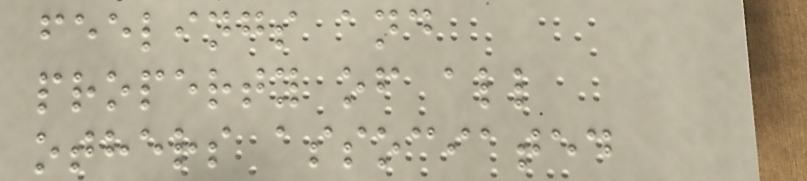feelings and
property of all
others associated
